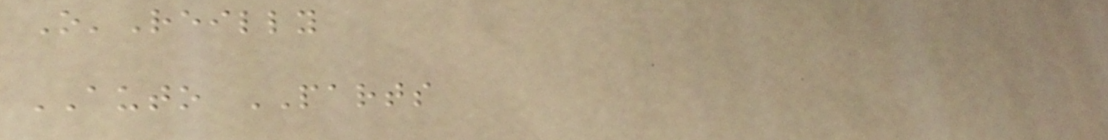O'Reilly
AUTO PARTS
